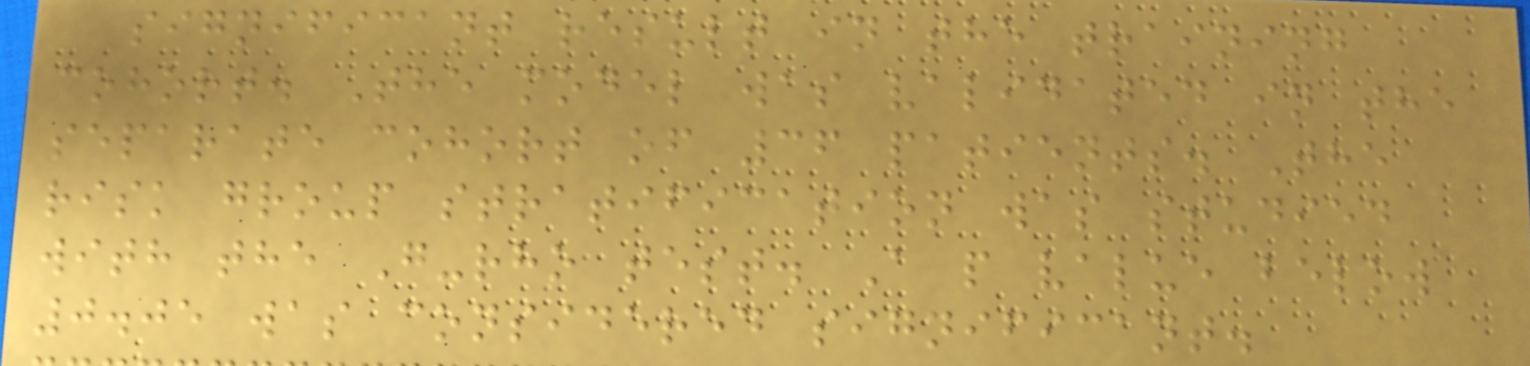significant result in the training
cohort. The model was validated in the
separate cohort of 36 patients. The
risk group stratification was studied
with the G-rho test. A p value below
0.05 was considered significant.
